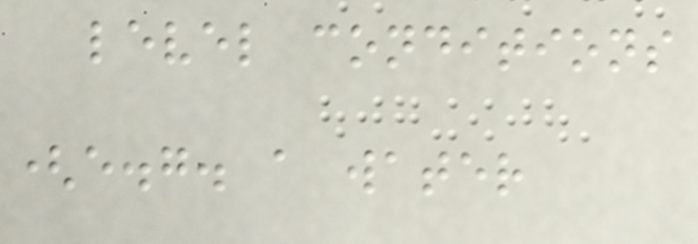level conditions
(e.g. a water
